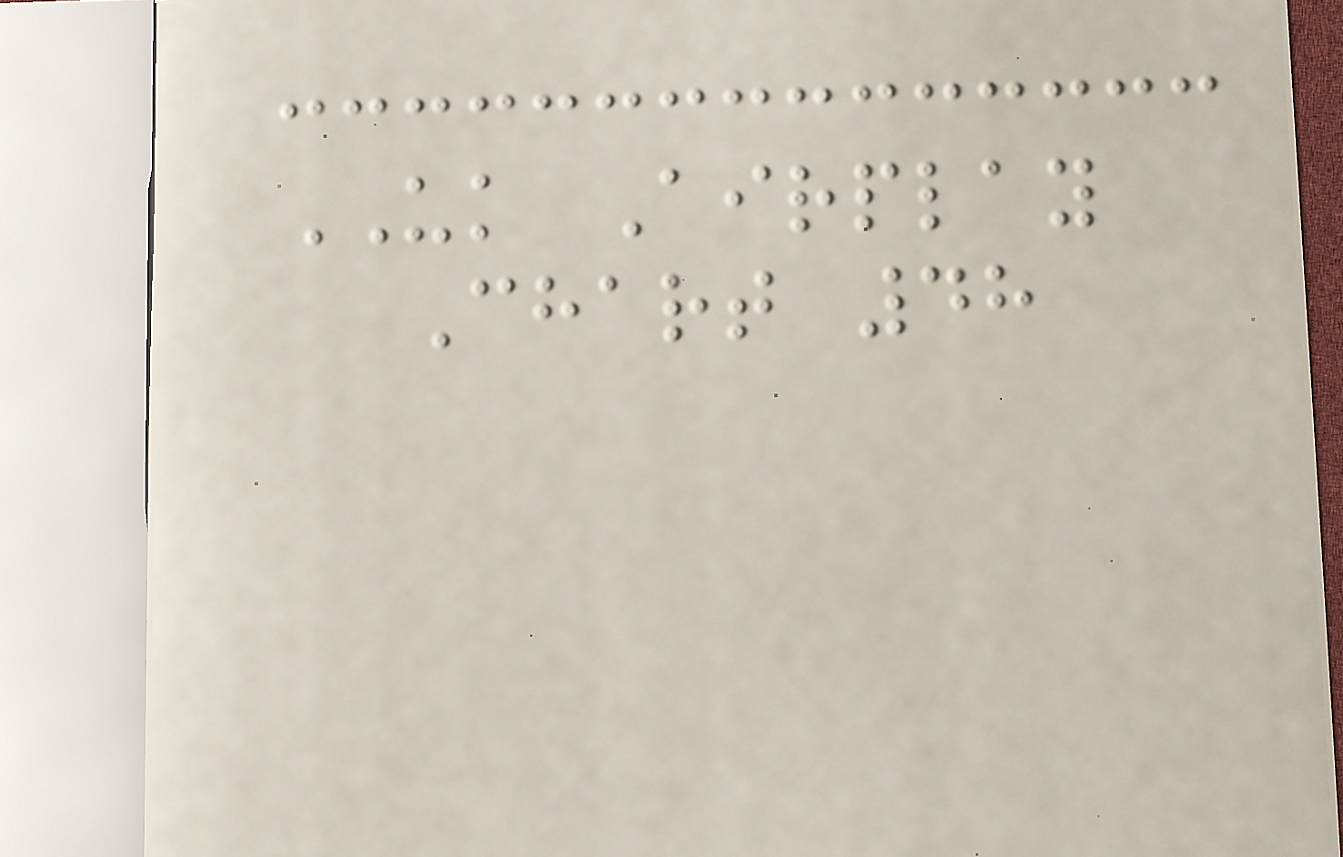UK Airplay
Chart 48
